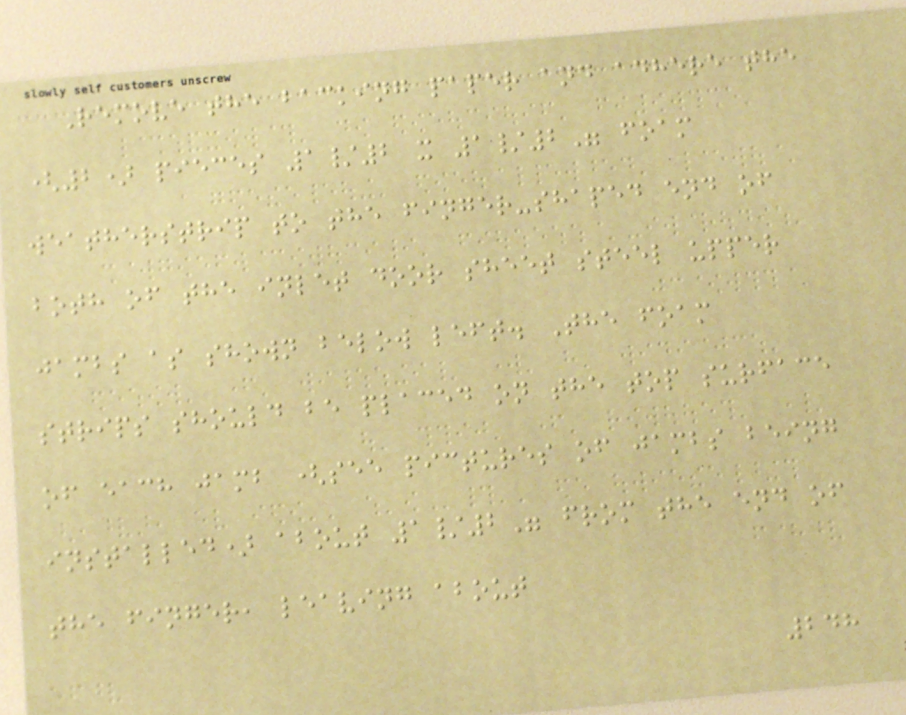Remove the backing paper and adhere the
(2) pieces 1/2 x 1/2" foam
weatherstrip to the finger-shaped end of
both of the inlet door sheet steel upper
jambs as shown below left. The foam
strips should be placed on the top surface
of each jamb (see pictures of jambs being
installed) about 1/2" from the end of
the finger, leaving about
248
